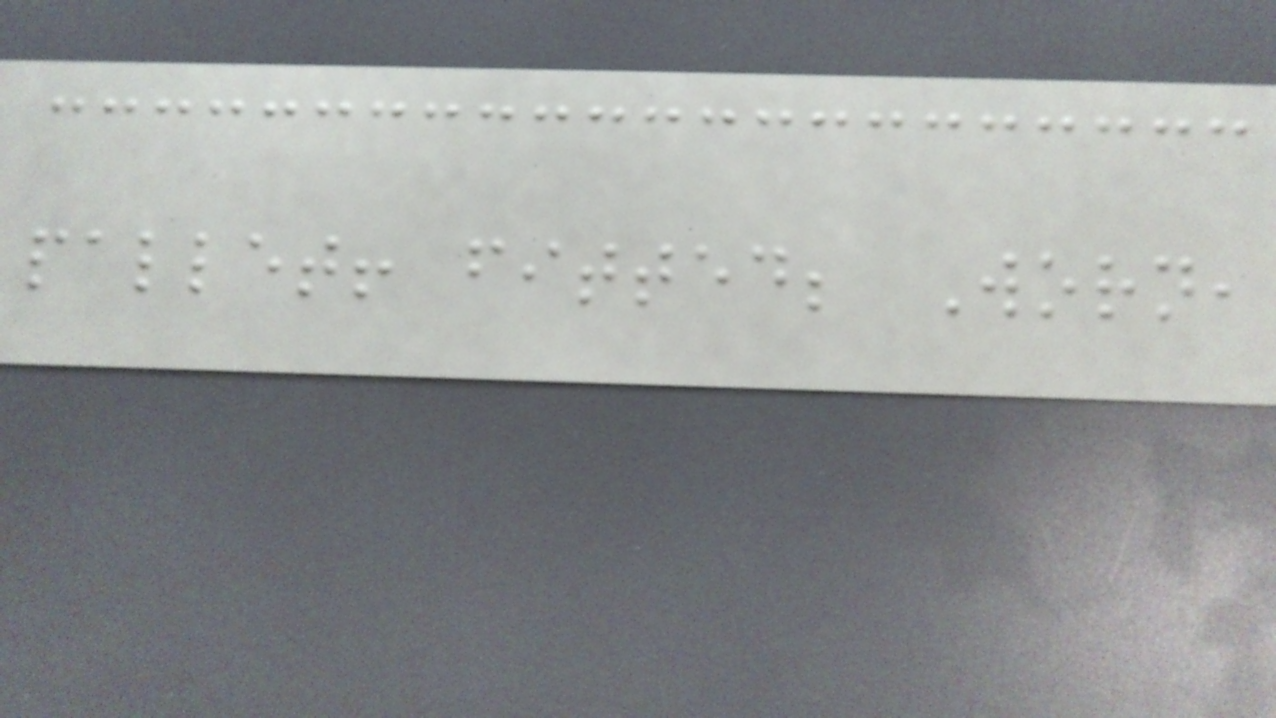pallet! fitted; Worn,
